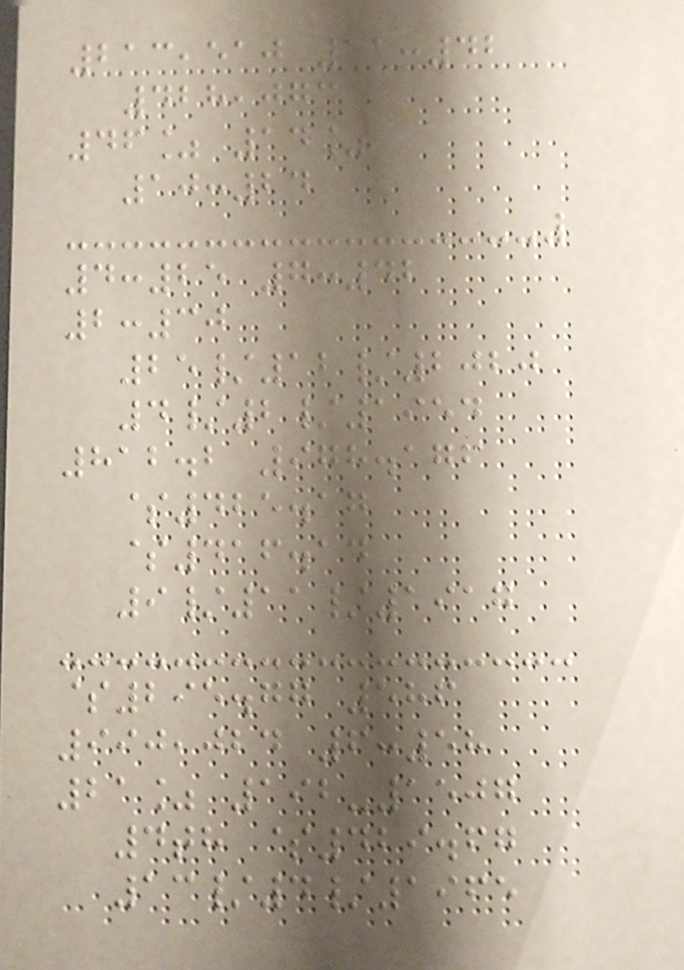213,510 11:42
428,073
46% 14%
10:24
4:25 7:42
2:30
25/12/2020
4/2/1954
812.2 978.176
$425.17
$416.14
9/11/1917
$295.77 586
990,024 6:58
21% 192-1507
4th $429.67
13/4/1965
